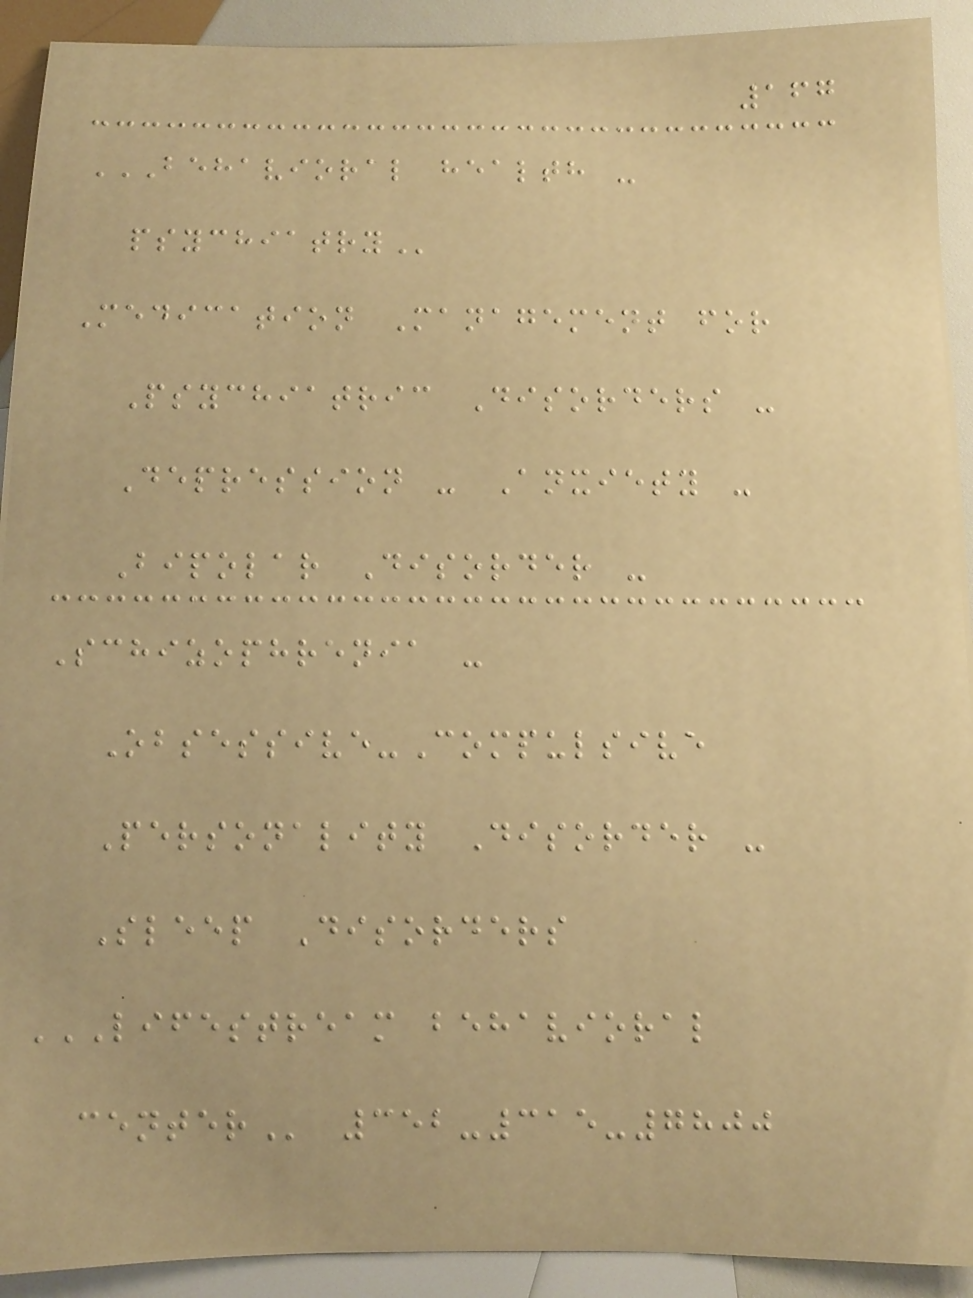167
BEHAVIORAL HEALTH -
PSYCHIATRY
Medication Management for
Psychiatric Disorders -
Depression - Anxiety -
Bipolar Disorder -
Schizophrenia -
Obsessive-Compulsive
Personality Disorder -
Sleep Disorders
LIFESTREAM BEHAVIORAL
CENTER 352-315-7800
